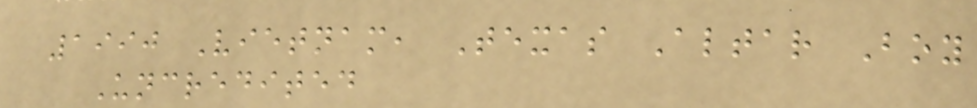1990 Vietnam, Texas Altar Boy
Uncredited
